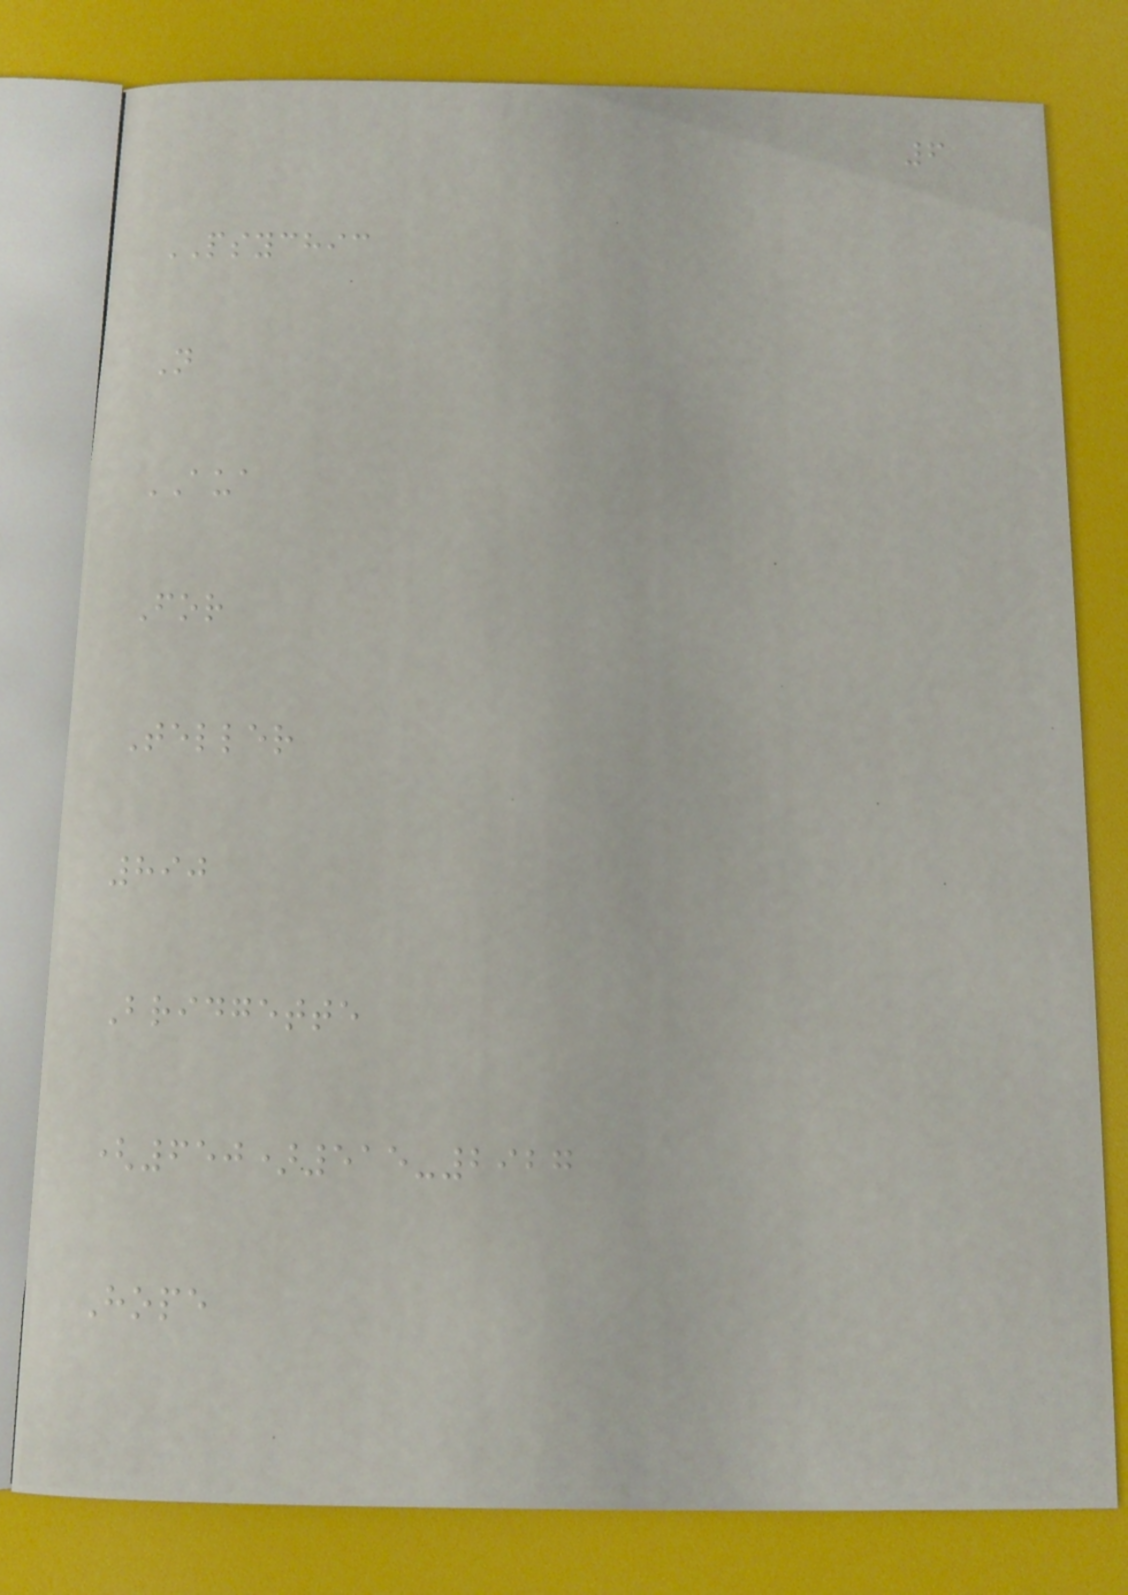6
PSYCHIC
N
AUA
For
Teller
890
Bridgette
(650)515-2927
Hope
